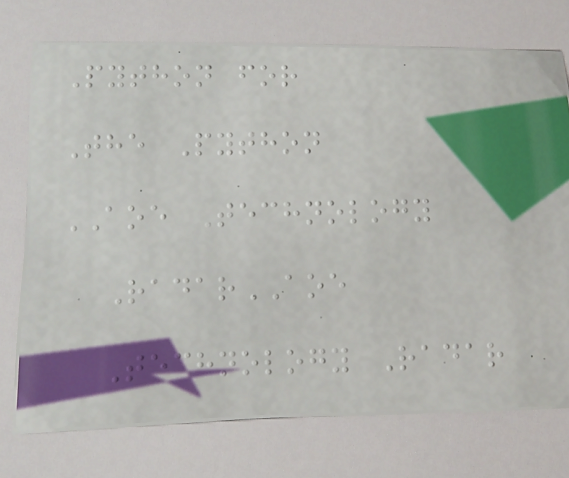Python for
The Python
AOE Technology
RadarAOE
Technology Radar
